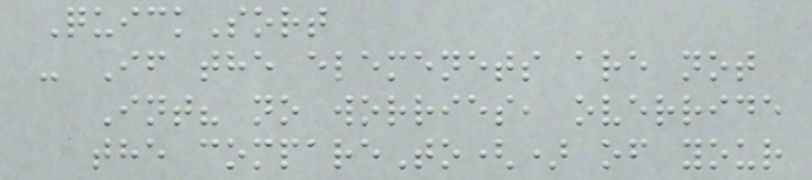QuickSort
- If the elemenets are not
Int? no worries, override
the compareTo() of your
